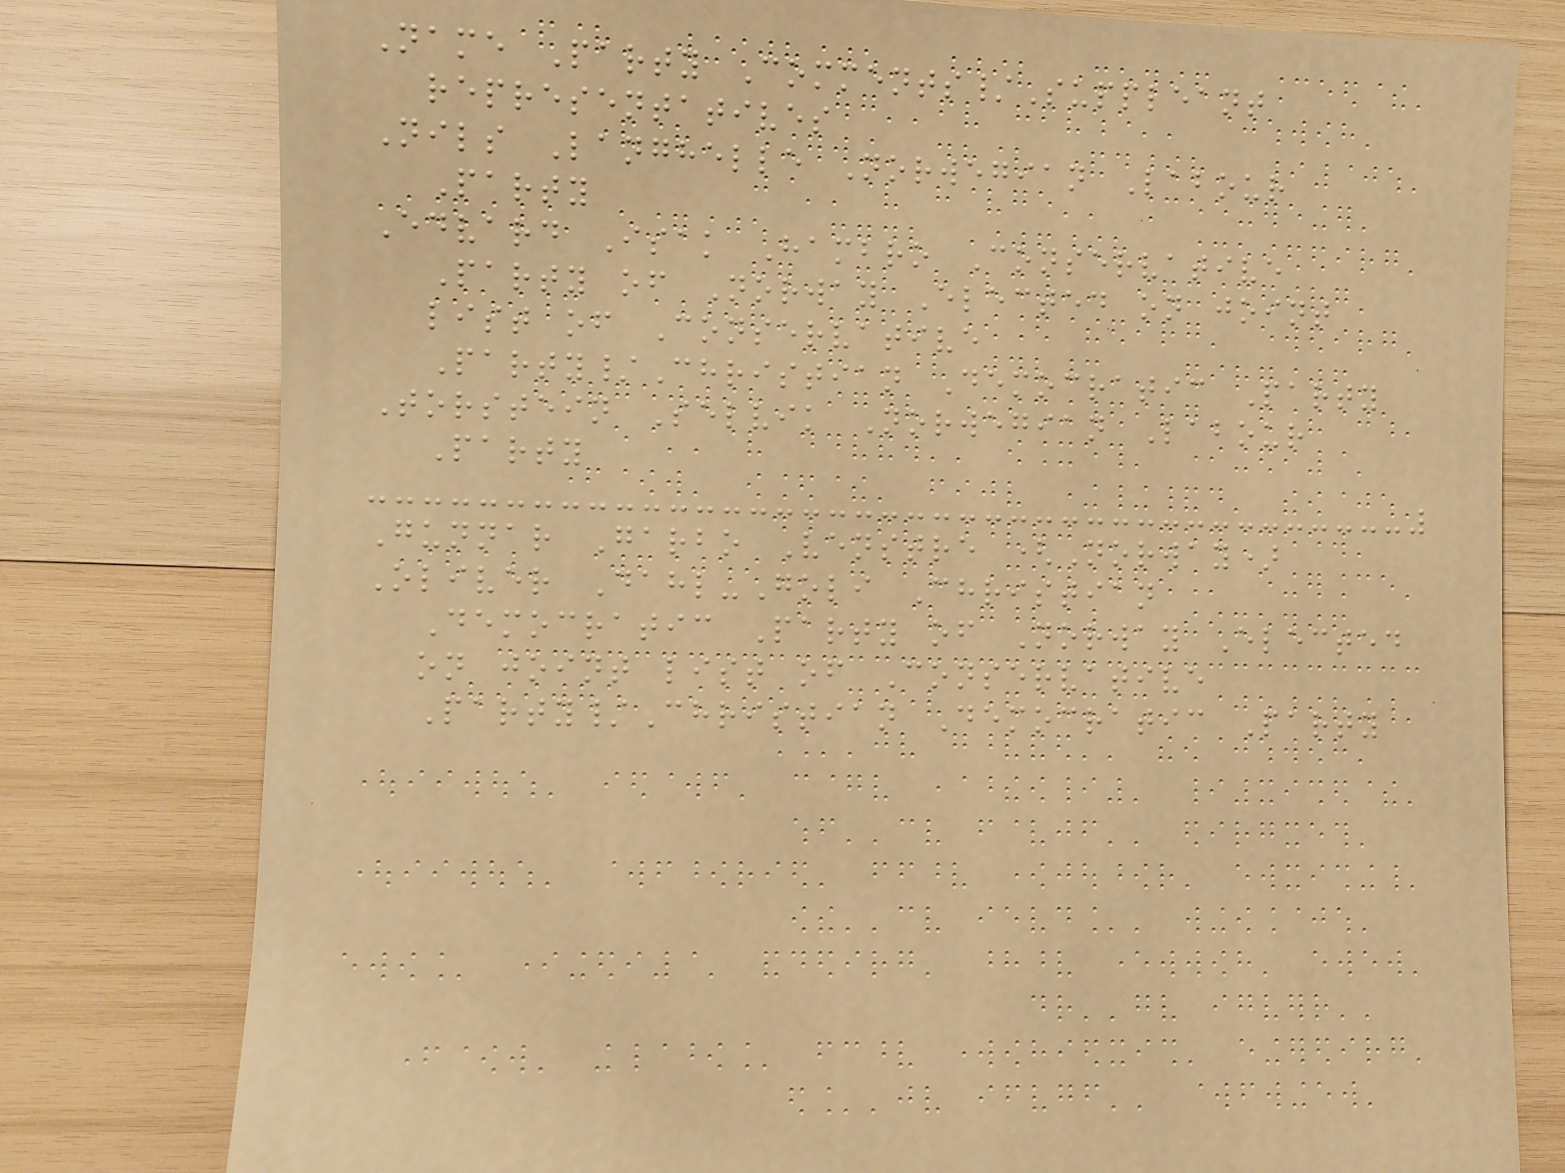Name Party Comments/Suppleant
representatives
Nils Langhelle Norwegian Labour
Party
Edvard Isak Hambro Conservative
Party of Norway Elected on joint
list of Conservative
Party/Christian Democratic Party
Torstein Selvik Norwegian Labour
Party
Gunnar Garbo Venstre (Norway)
Oliver Dahl-Goli Christian
Democratic Party of Norway Elected
on joint list of Conservative
Party/Christian Democratic Party
